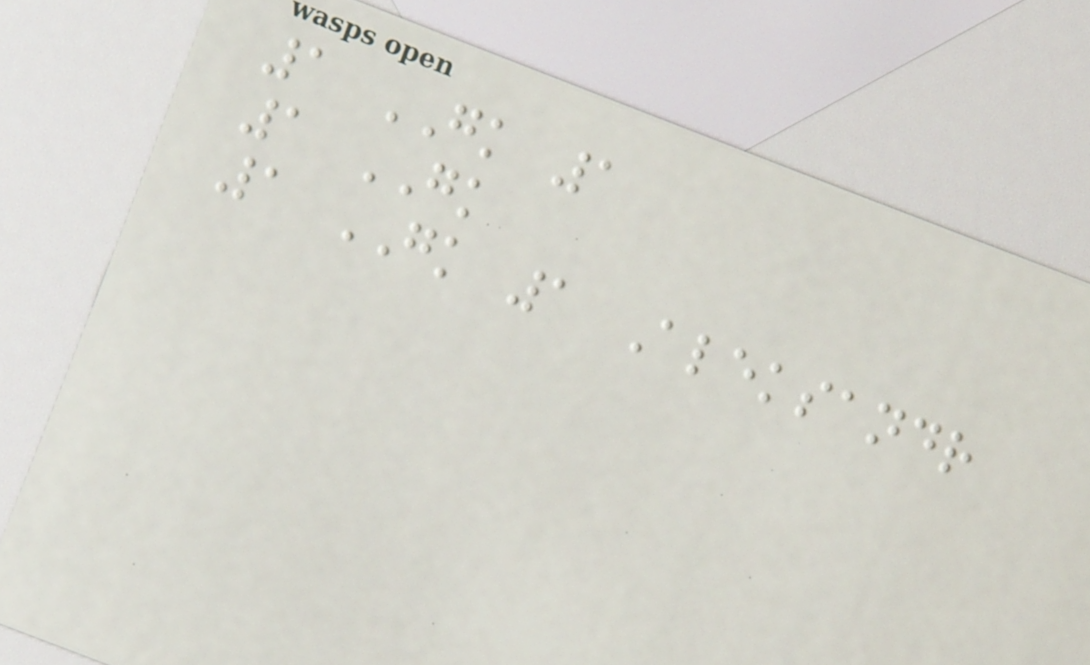1 GK 1
1 GK
1 GK 1 Aleksandr
